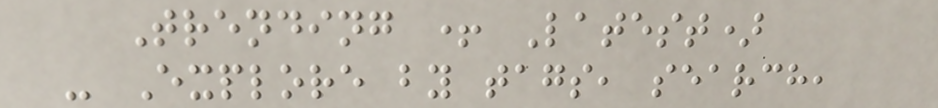Trending + Latest)
- Explore by tags, search,
